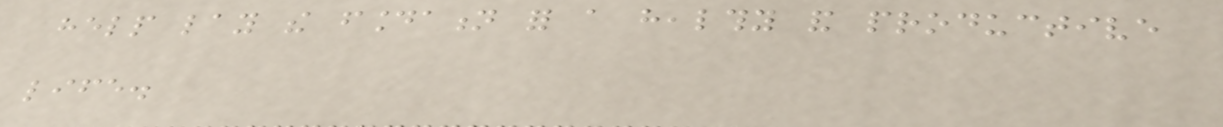help lay the foundation for a healthy and productive
life.
